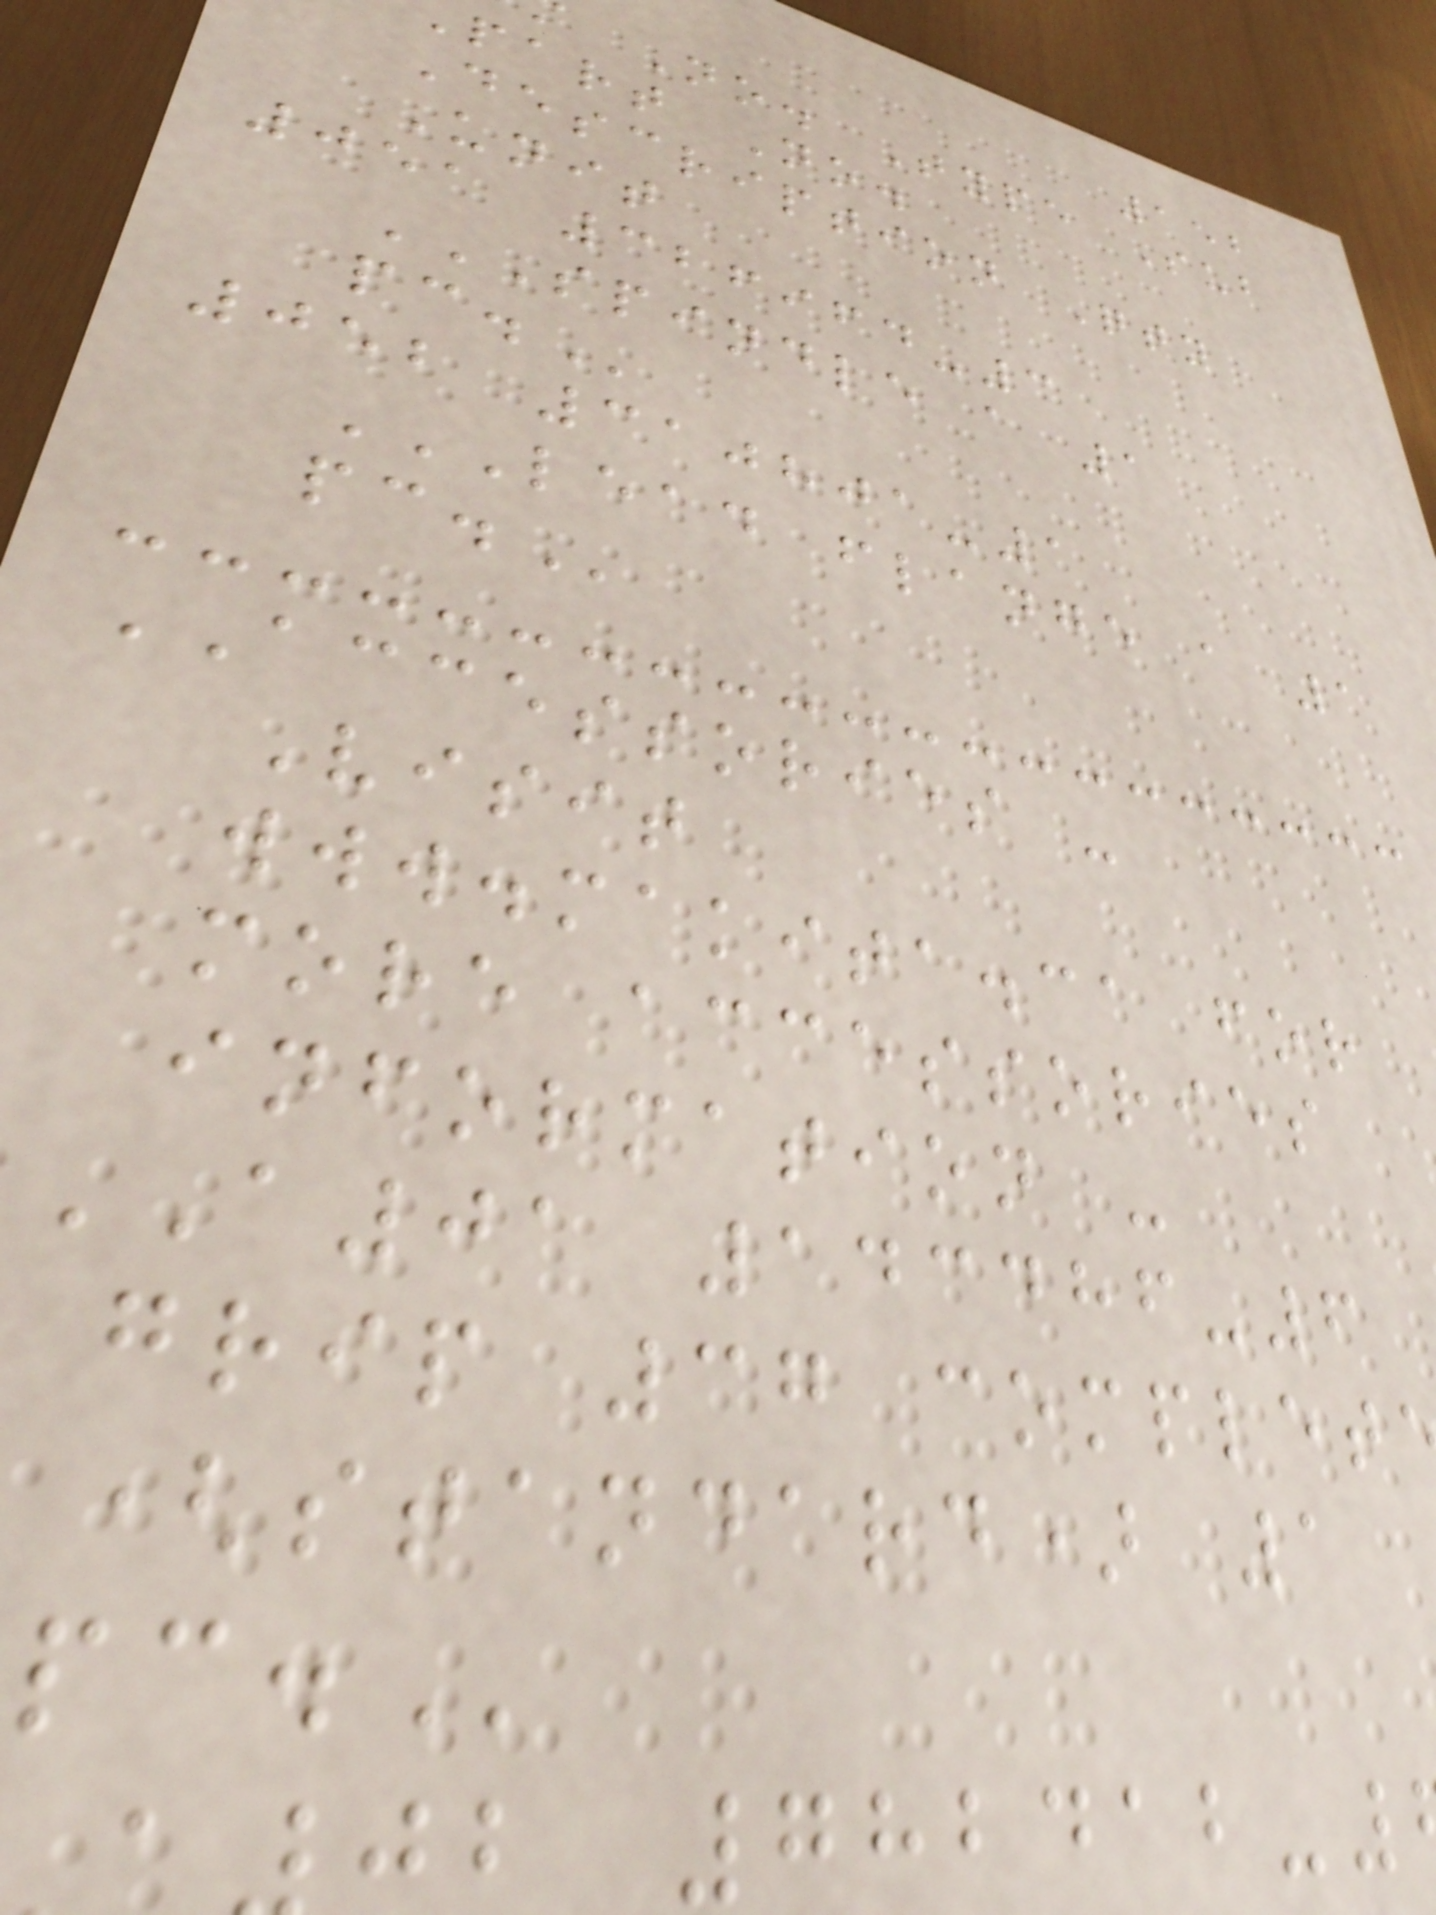152
No. Type Sub
part No.
Description Qty
Unit
051 326964-3
SPINDLE A 1
052 310801-1
LEAD FLANGE A 1
ACCESSORIES -
Visit
www.makita.ca for
more accessories
information -
A01 143486-6
grip 37
(standard) 1
782412-
